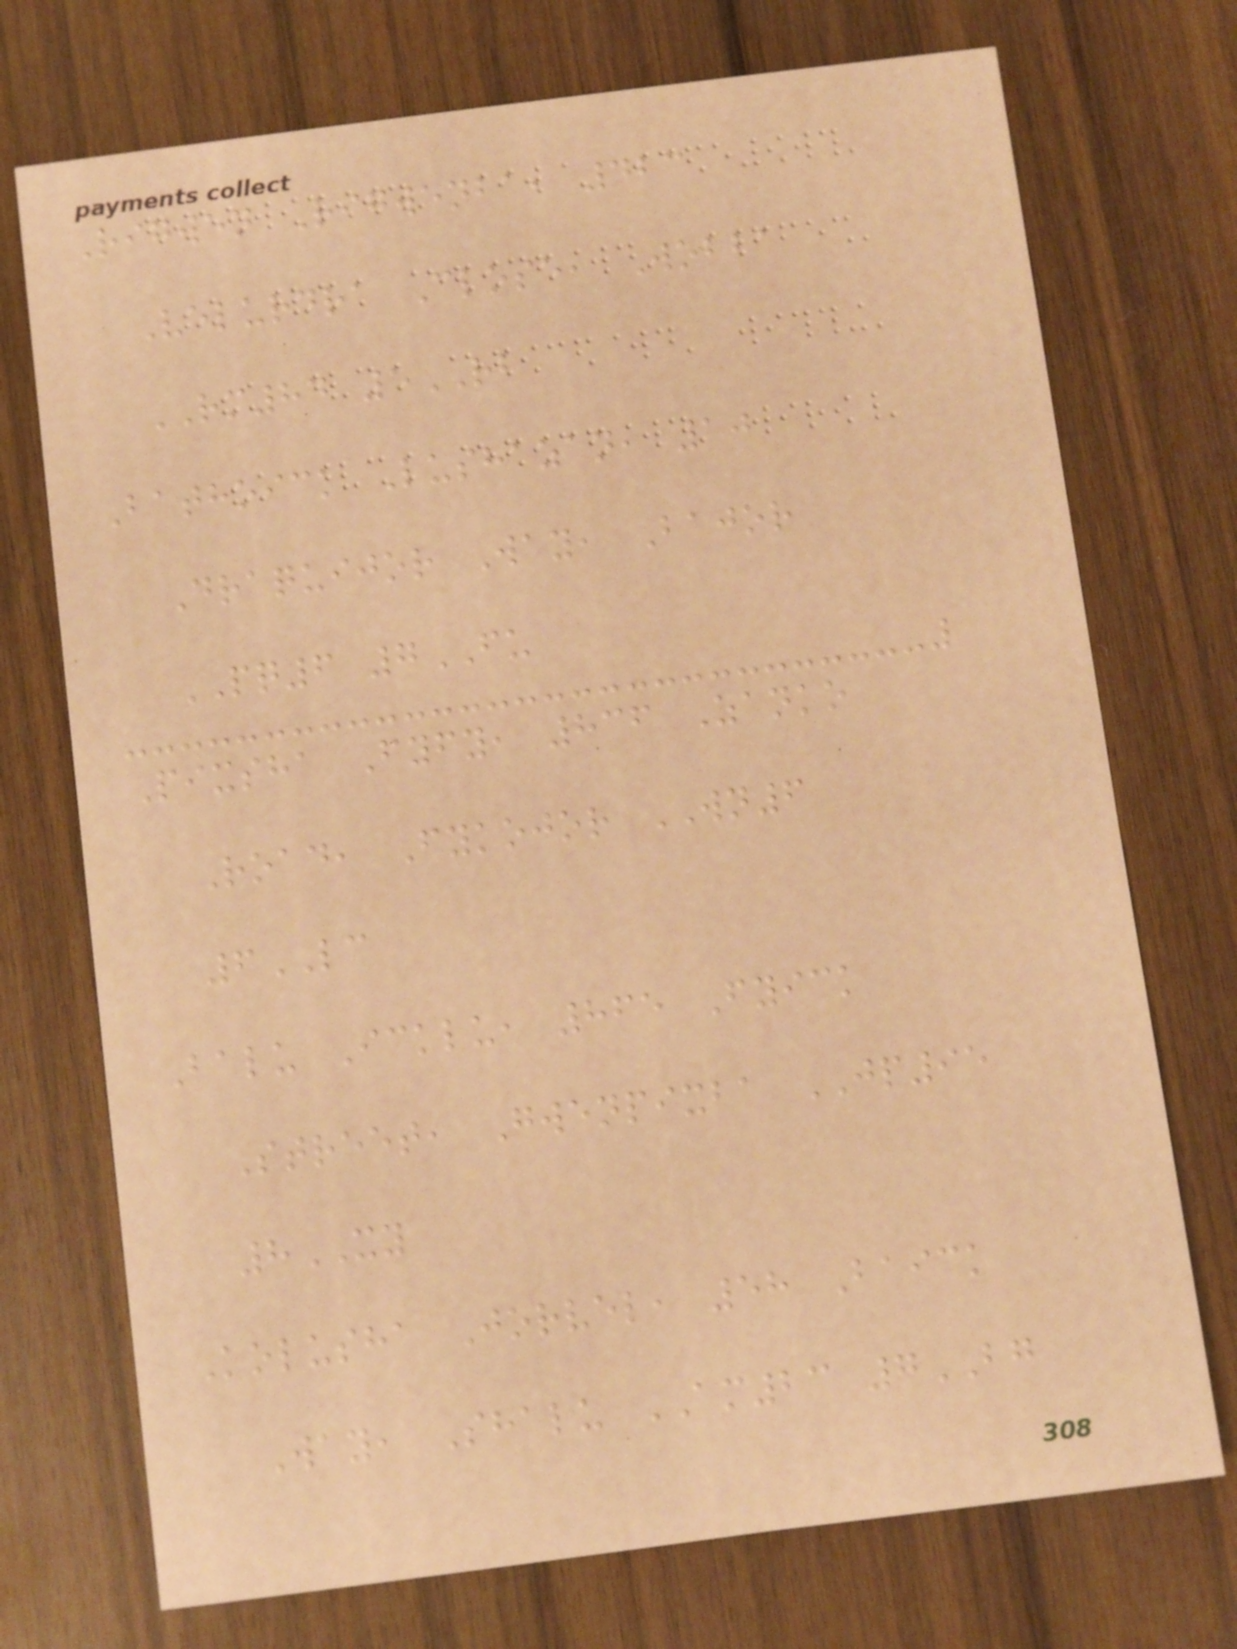Rigwen Rigwenba, 423
Velurdra Close, Wobba
RM84 5RB
Bathoick Lushazan, 10
Draquijor Way, Bajor
PQ6 7FU
Pixsha Fyfy, 836 Zanko
Road, Fykojor WN6
6LC
Balu Icklu, 865 Fyick
Street, Gwenpixba JP95
8XY
Kolusha Jorvel, 58 Baick
Way, Shalu AM23 7BG
